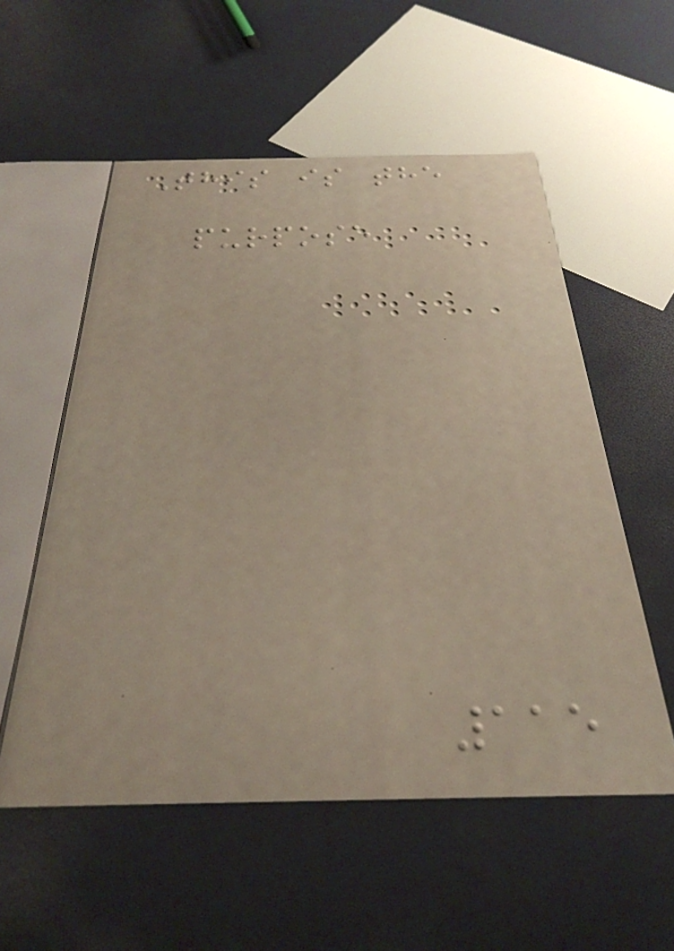This is the
purpose
115
